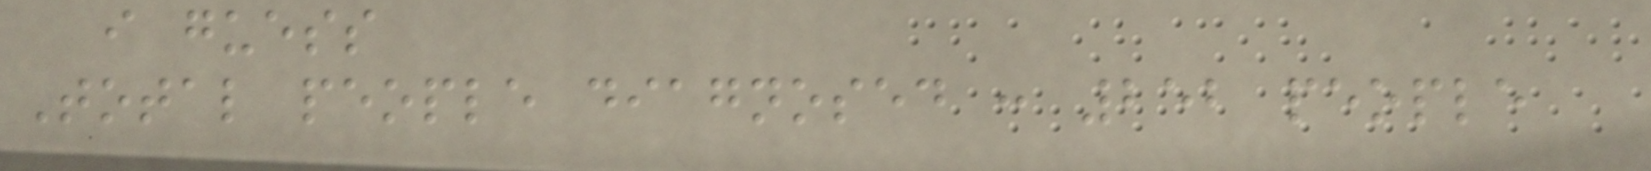i guess
Total people diagnosed : 252 people
